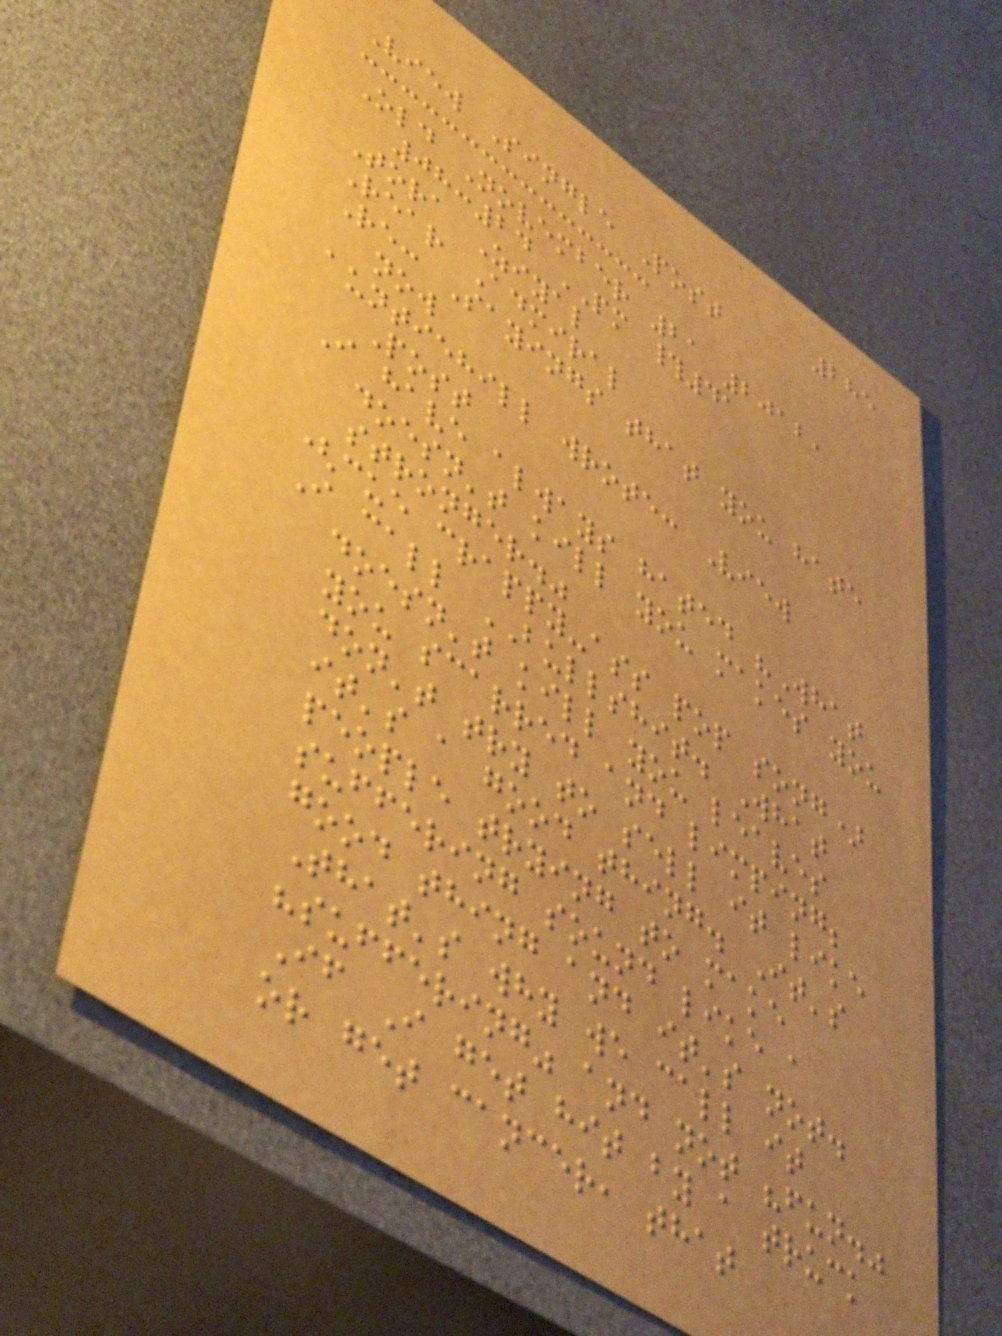285
View Single Post
Old November 21 2012,
08:24 PM #41
Tora Ziyal
Rear Admiral
Re: Sayings that you hate
now
auntiehill wrote: View
Post
I have always hated "What
doesn't kill you makes you
stronger."
(cue crappy-ass pop song)
I call BULLSHIT. What
doesn't kill you leaves
you scarred and limping;
don't try to sell it like
it's a good thing. It's
people trying to make
suffering sound like a
good thing and it's not.
That's why we call it
"suffering" and not "fun."
If I get hit by a truck
or get cancer, that
